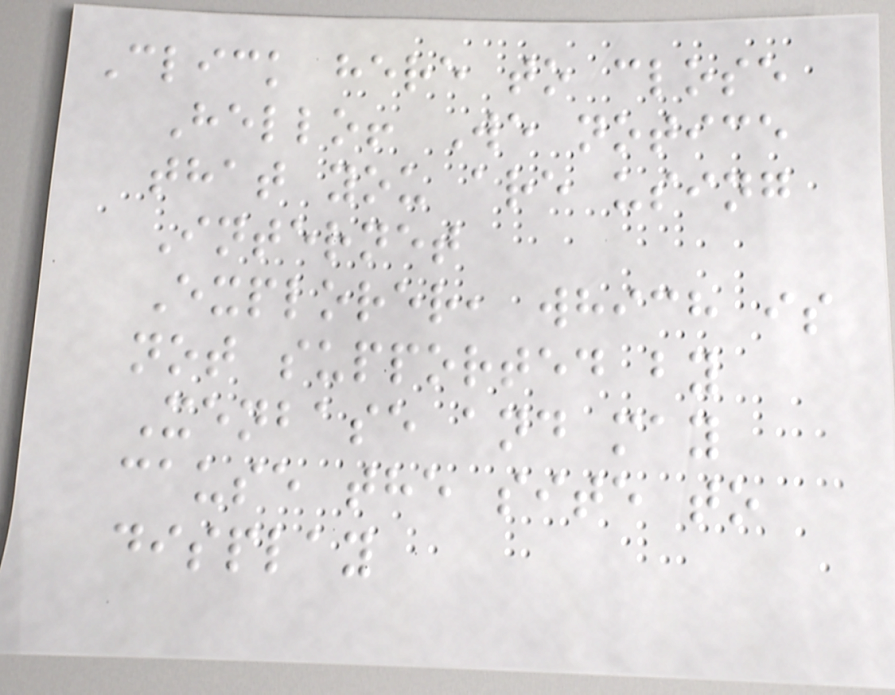Click here to close
Hello! We notice
that you are using
Internet
Explorer, which is
not supported by
Xenbase and may
cause the site to
display
